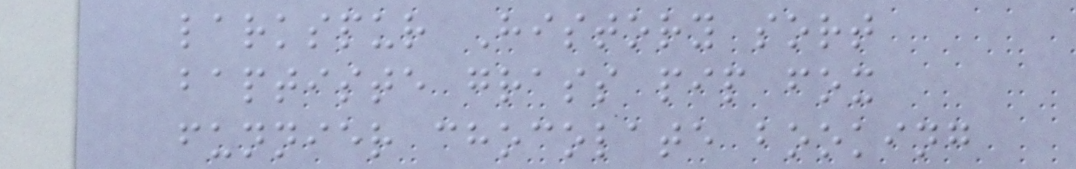larkspur History sort
baptiste grass pip fox
funnier chocolate booking
